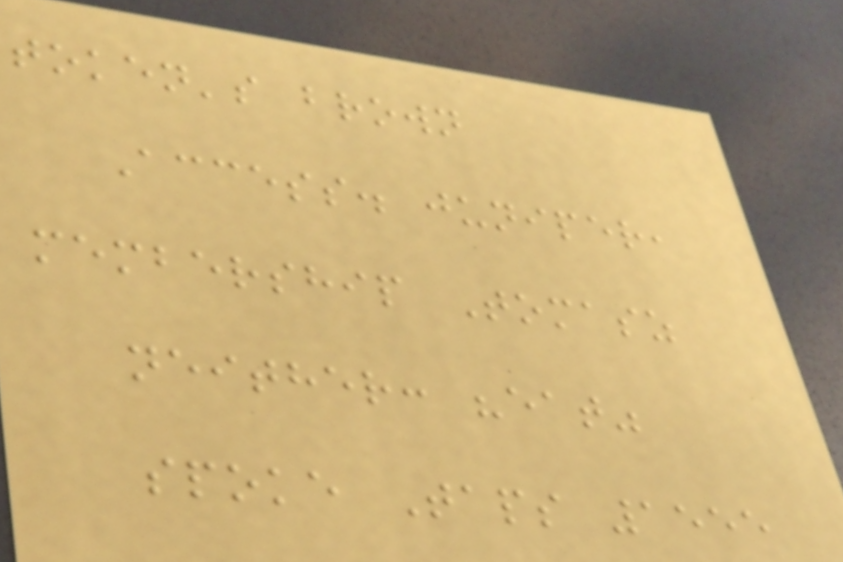token's brown
Access. juniper,
membership Tomasz
neither: "eat"
spoke Taps 1555
